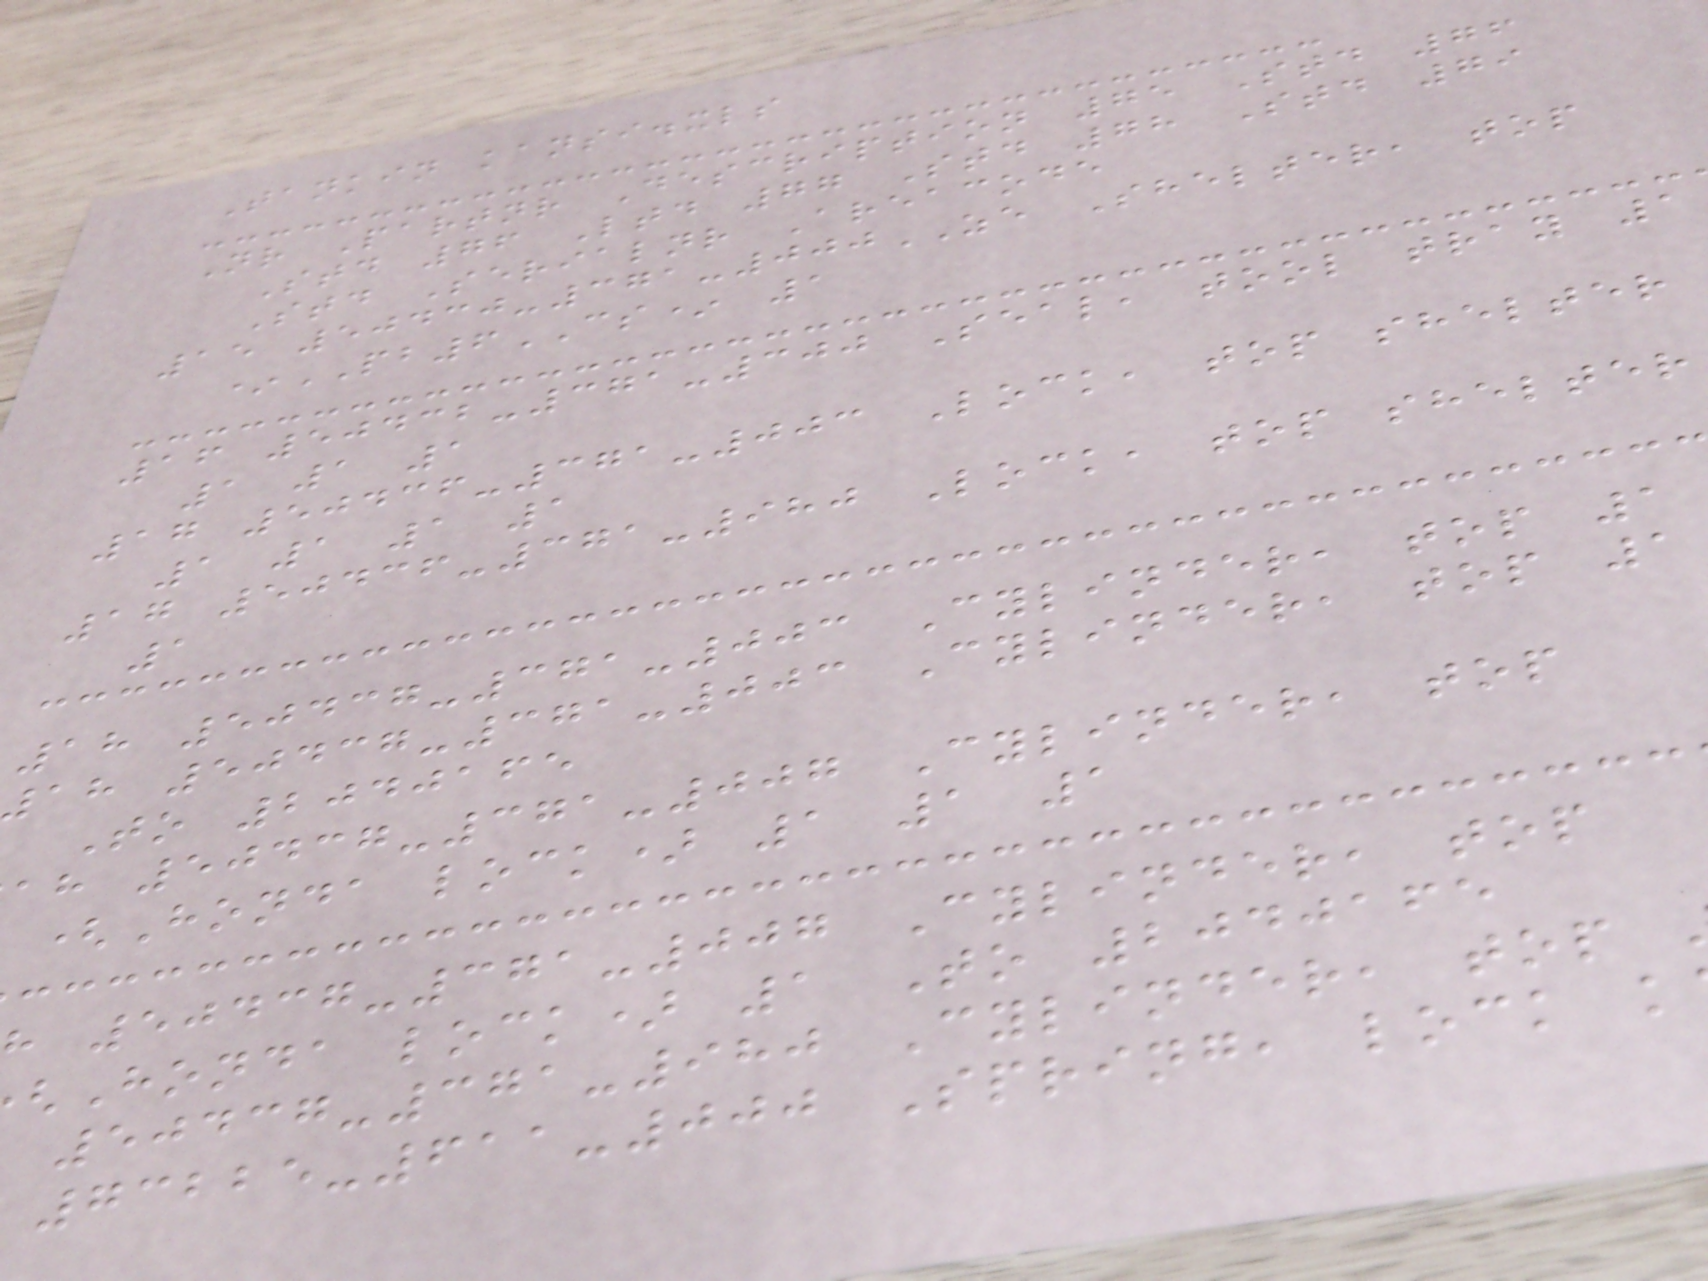Tankin kansi.xls
Nr Partnr Description 75 Std 76
Std 76 Ltd 77 Std 78 Std 79
Std Serialnr Areacode
15 50430-371-000ZE Shelter, top
*PB6CS* 1
16 50432-371-300 Seal, tool tray 1
1 1 1
17 50436-371-003 Lock, top shelter
1 1 1 1
17 50436-371-980 Lock, top shelter
1
18 50437-371-003 Cylinder, top 1
ah 50437-371-003 Cylinder, top 1
To 2040165
ah 50437-371-007 Cylinder, top
(Honda lock) 1 1 1
50437-371-007 Cylinder, top
Honda lock) 1 To 2040165
50437-371-980 Cylinder, top
73225-611-000 Spring, lock k
